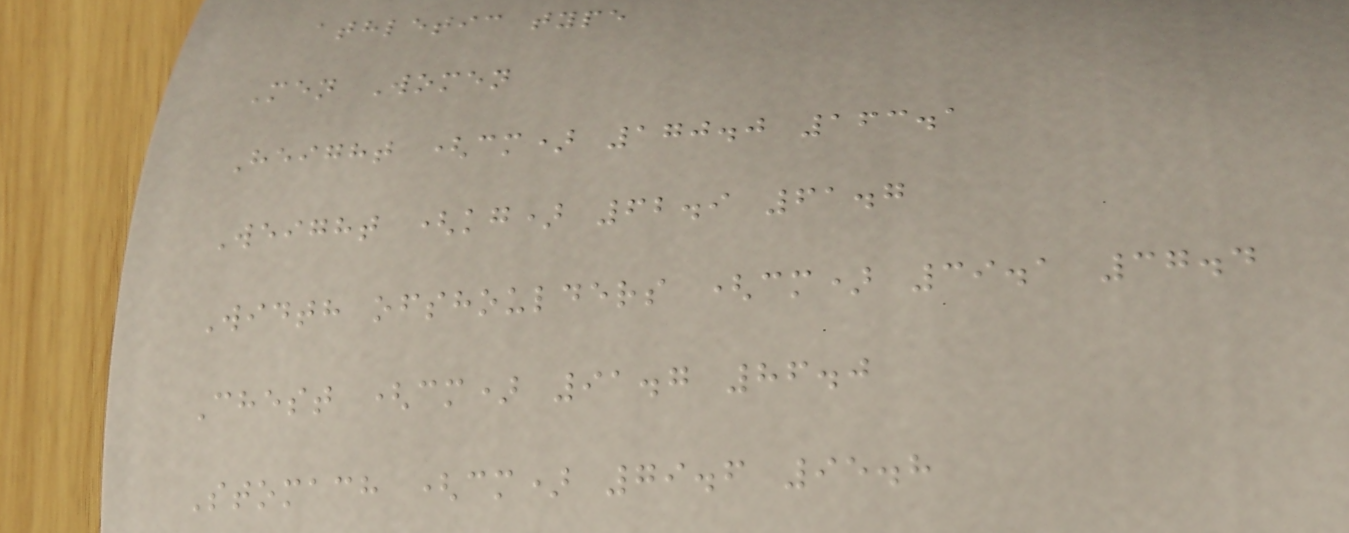athletic type
Men Women
Height (cm) 170.0 163.1
Weight (kg) 62.9 61.7
Width ofshoulders (cm) 39.1 37.4
Chest (cm) 91.7 86.0
Stomach (cm) 79.6 95.8
